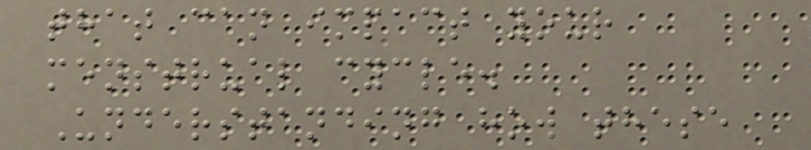that can impact your
menstrual cycle.
Understanding how these
